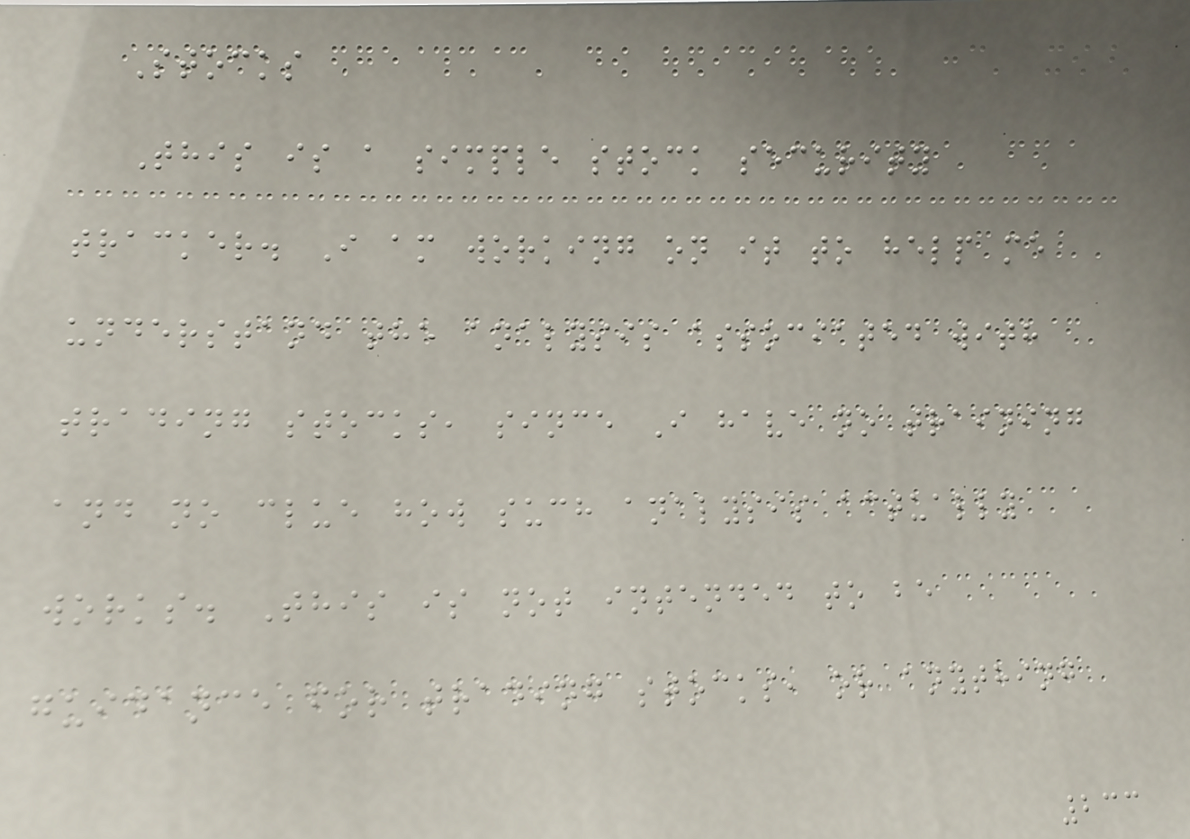Stocks
This is a simple stock security
tracker. I am working on it to help me
understand the analysis associated with
trading stocks, since I have no training
and no clue how such analysis actually
works. This is not intended to be
guidance for trading stocks, or anything
233
